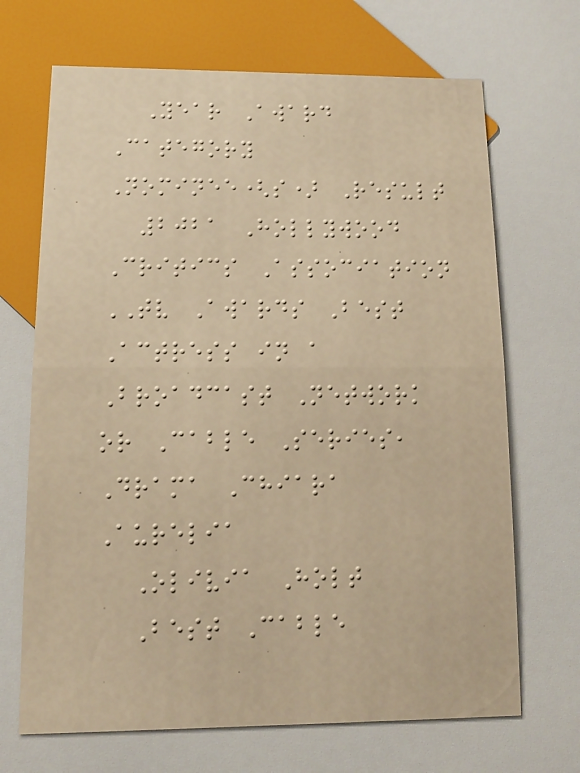Year Award
Category
Nominee(s) Result
2021 Hollywood
Critics Association
TV Awards Best
Actress in a
Broadcast Network
or Cable Series,
Drama Chiara
Aurelia
Olivia Holt
Best Cable
